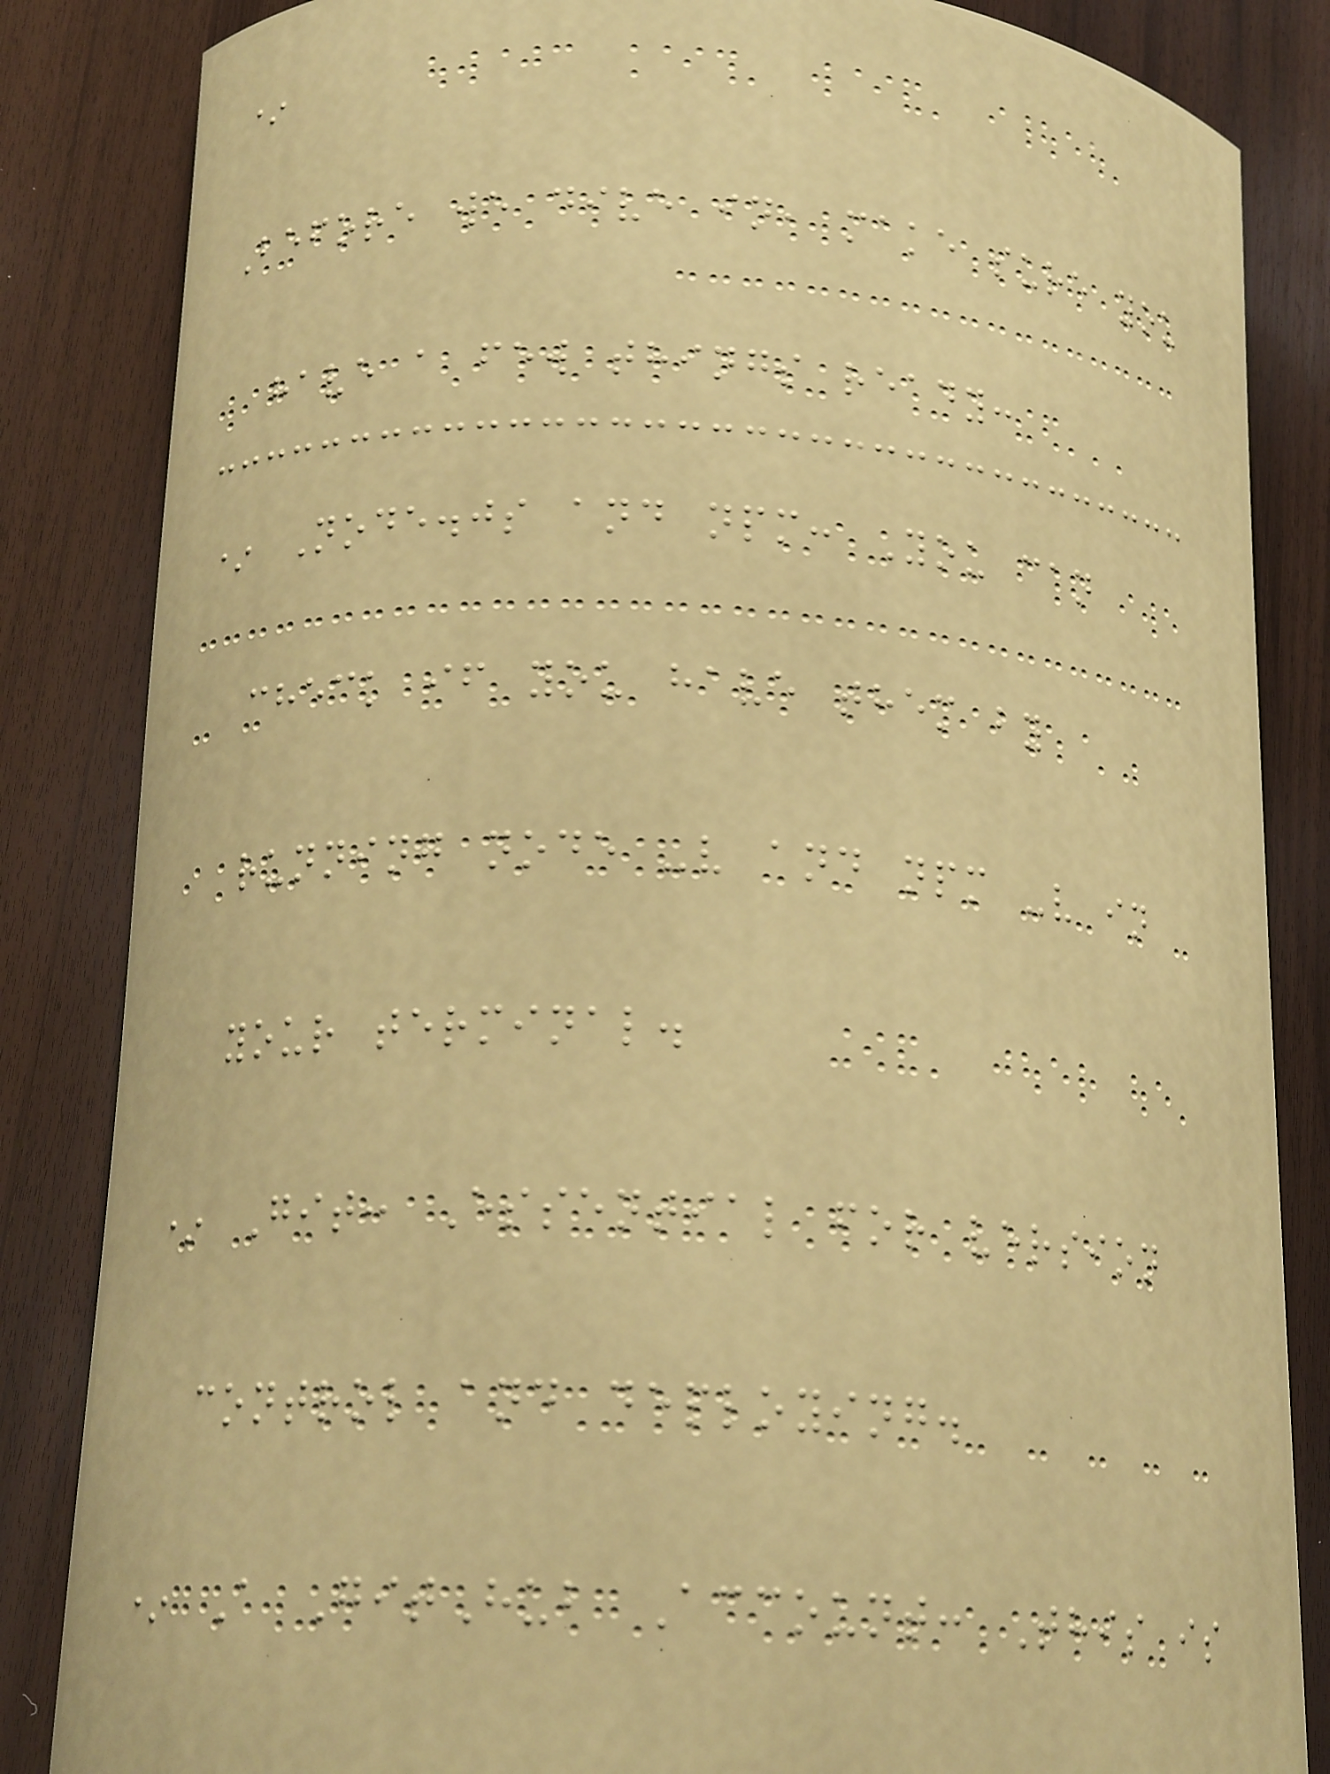*
Before we dive in, make sure you
have a few things ready:
* Node.js and npm: You can
check if you have them by
running node -v and npm -v in
your terminal.
* Git: Essential for version
control and deploying.
* A GitHub Account: This is
